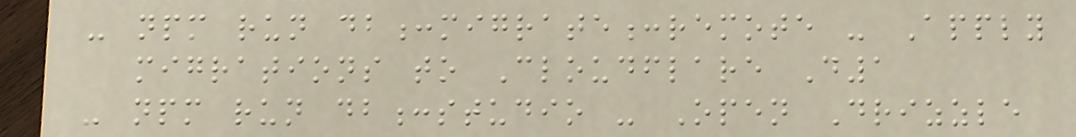- npm run db:migrate:remote - Apply
migrations to Cloudflare D1
- npm run db:studio - Open Drizzle
